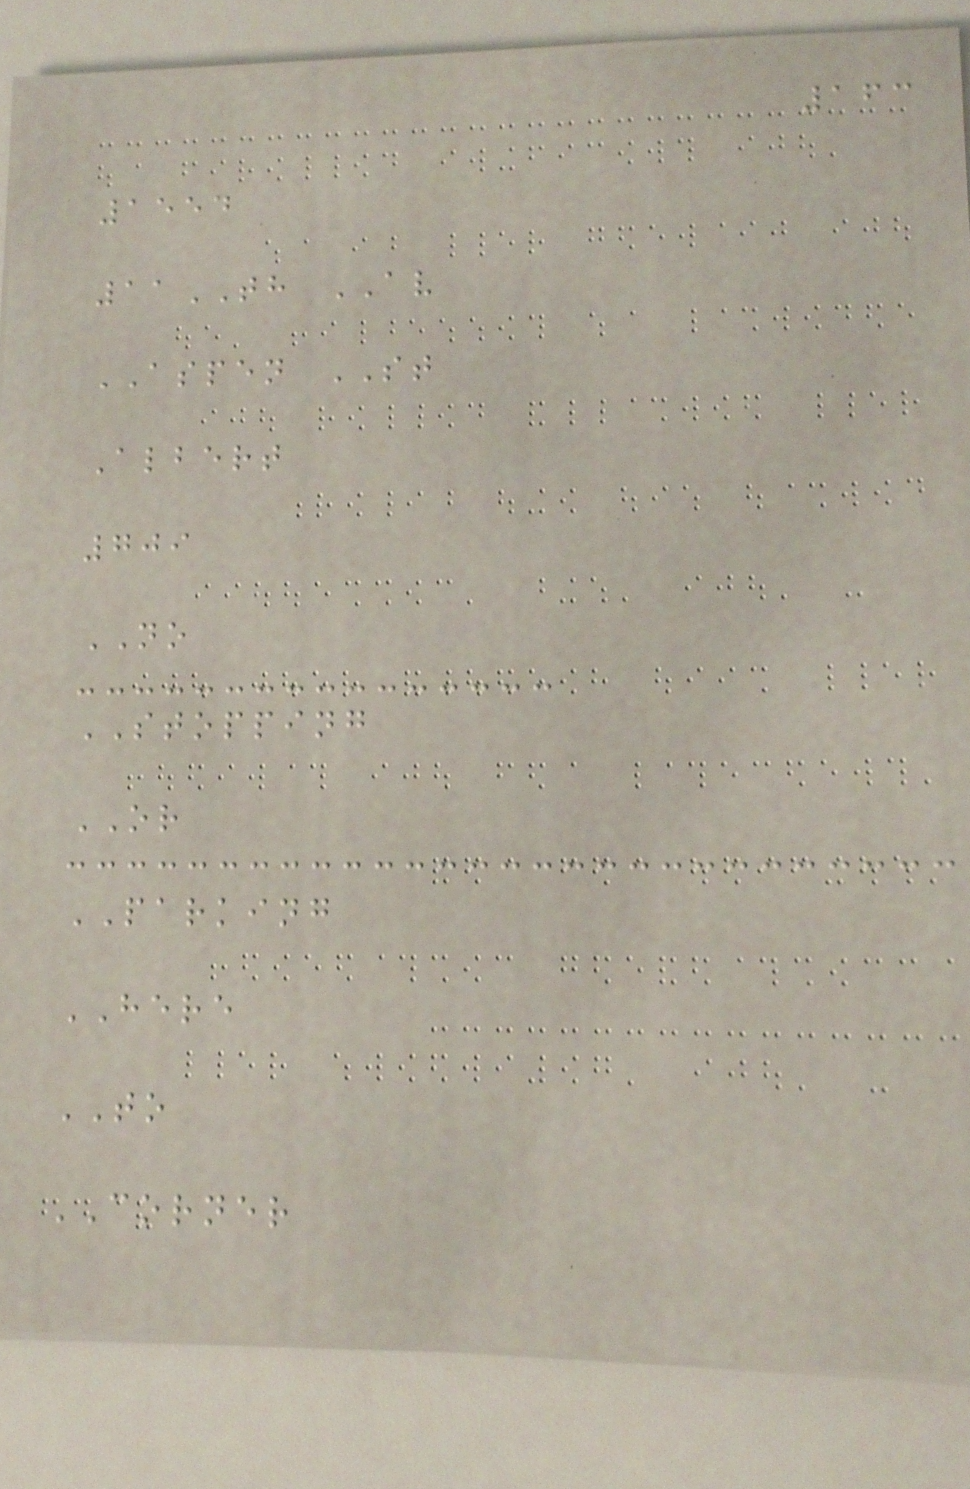163
1554
11TH AV
ASPEN ST
Albert
709
NO
STOPPING
OR
PARKING
HERE
TO
CORNER
